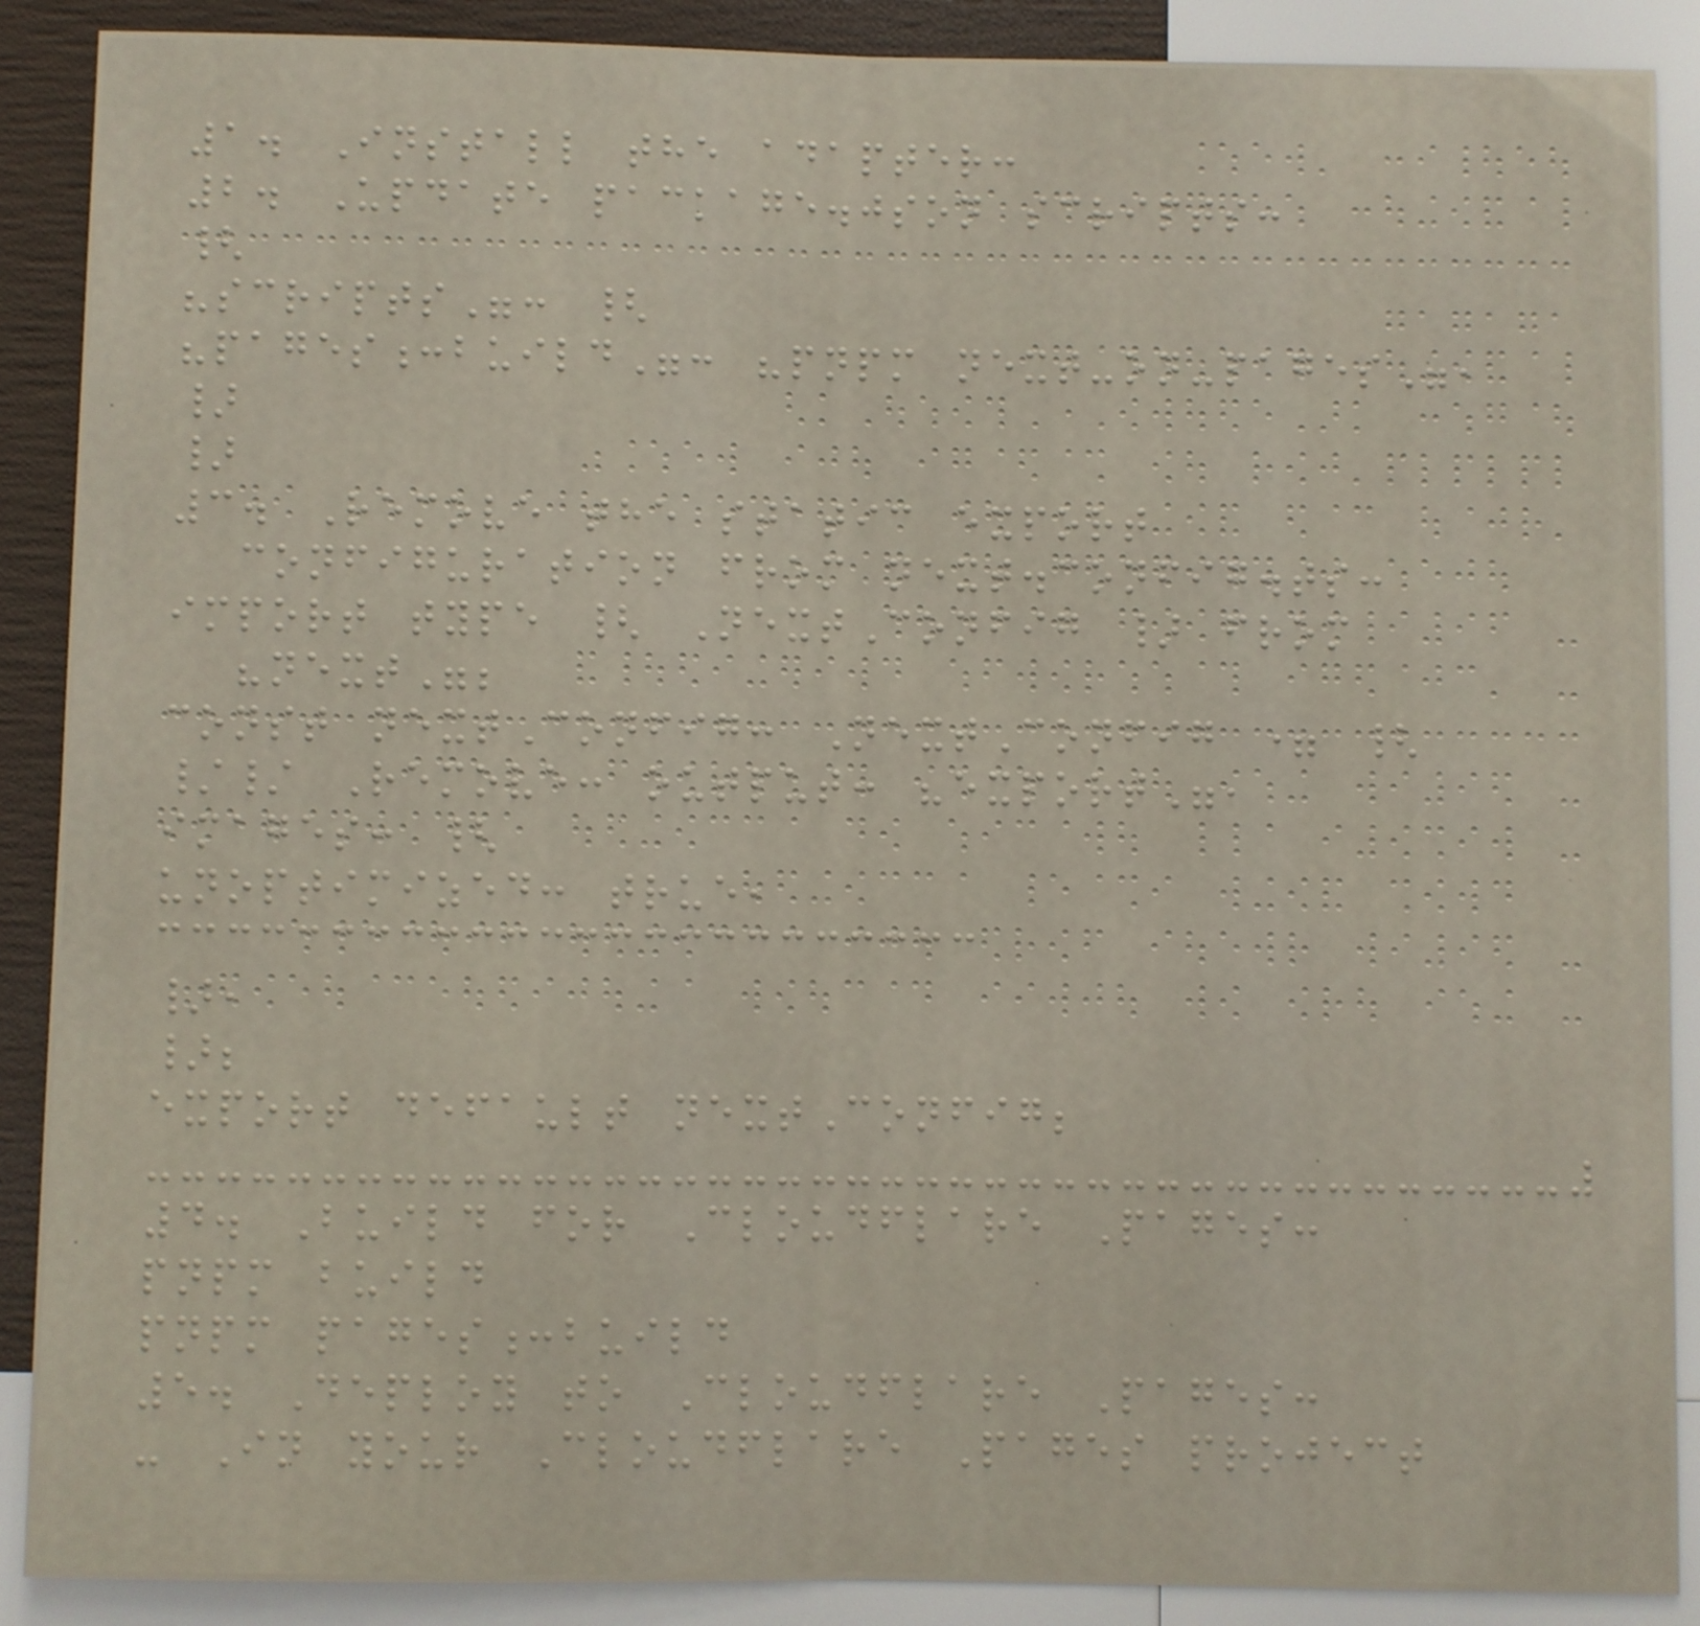1. Install the adapter:
2. Update package.json scripts:
{
"scripts": {
"pages:build": "pnpm next-on-pages",
}
}
3. Remove the static export
configuration from next.config.ts:
import type { NextConfig } from
"next";
const nextConfig: NextConfig = {
// Remove: output: "export",
images: {
unoptimized: true,
},
};
export default nextConfig;
4. Build for Cloudflare Pages:
pnpm build
pnpm pages:build
5. Deploy to Cloudflare Pages:
- In your Cloudflare Pages project
